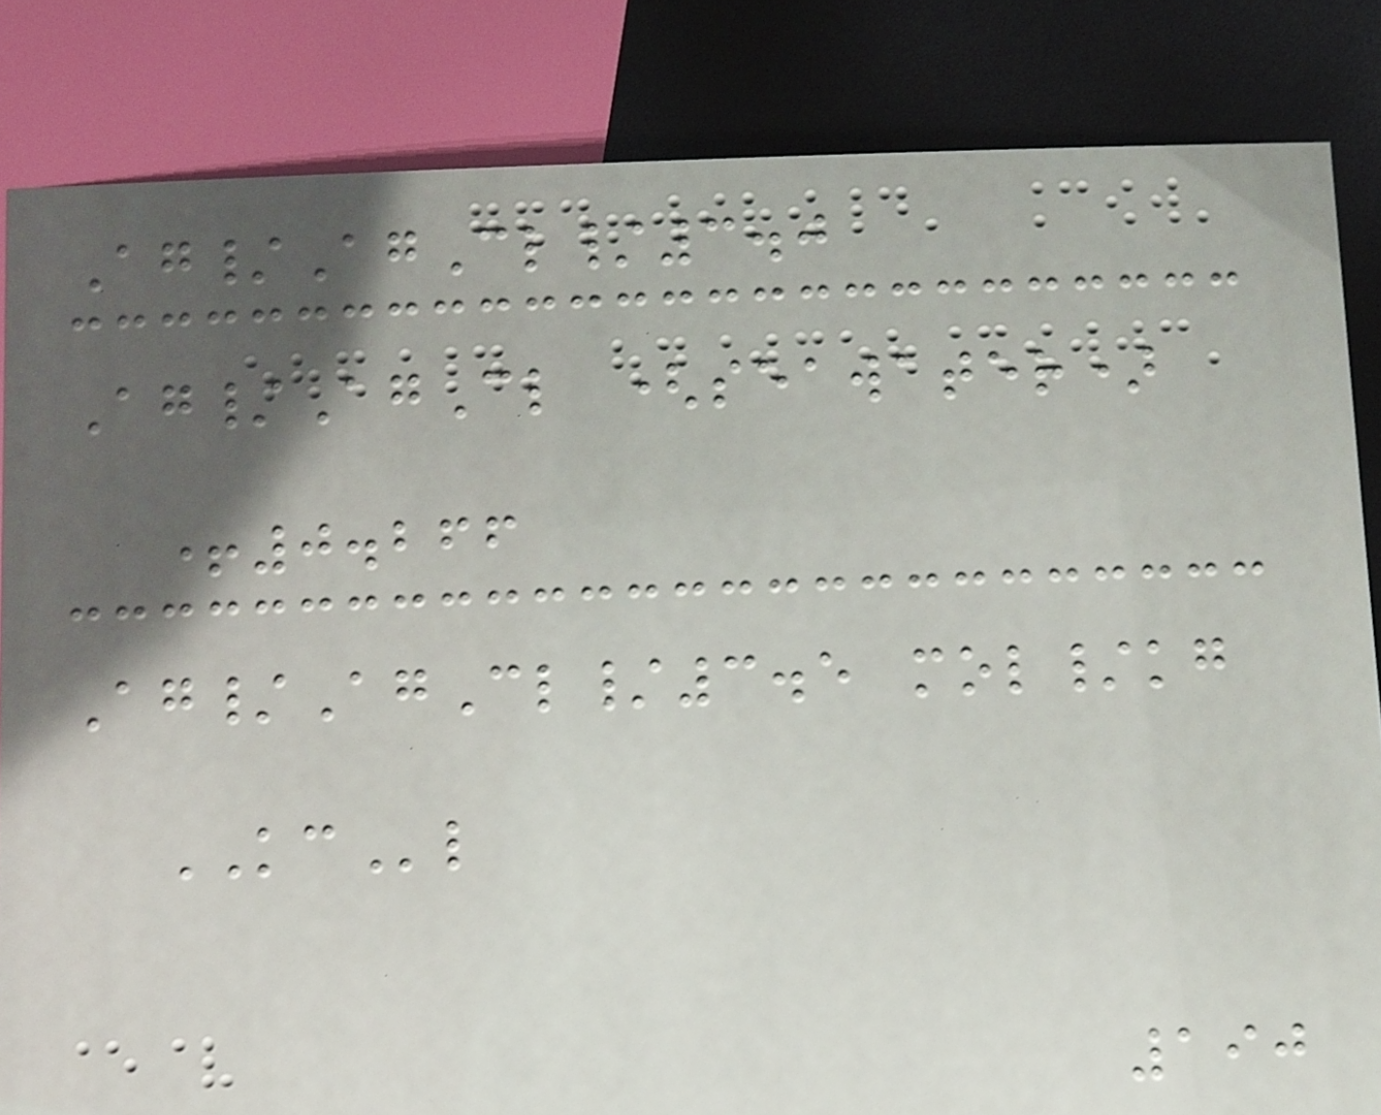Ag/AgCl/3.0
Ag/AgCl (seawater)
+0.266
Ag/AgCl/3.5 mol/kg
KCl
190
